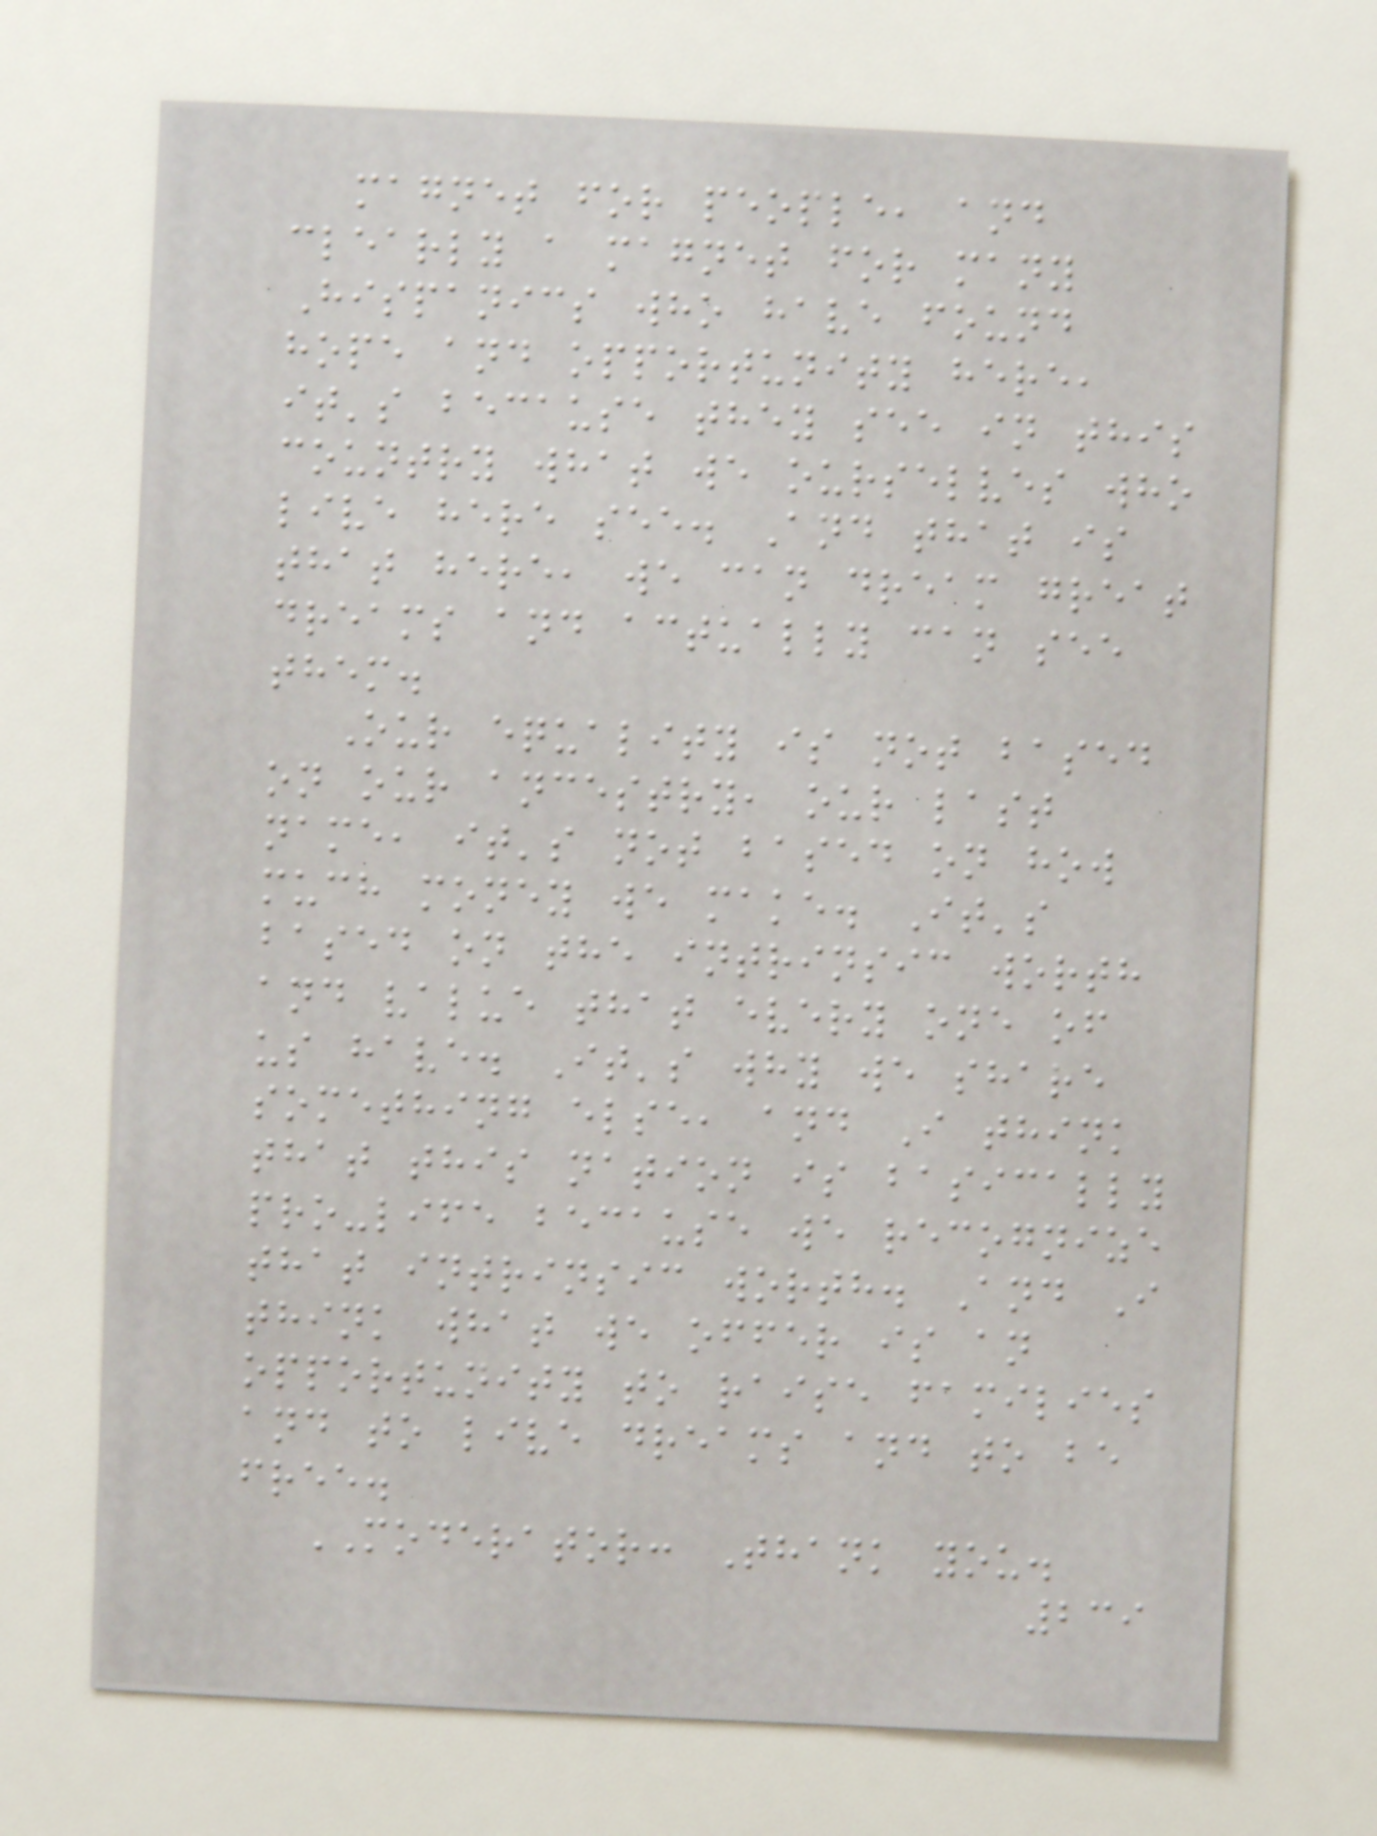magnet for people, and
clearly a magnet for many
Hispanics who have found
hope and opportunity here,
it's because they see in this
country what we ourselves who
live here see. And that is
that here, we can dream great
dreams and actually can see
them.
Our equality is not based
on our ancestry, our last
name, it's not based on how
much money we make. It's
based on the intrinsic worth
and value that every one of
us have. It's why we share
something else, and I think
that this nation is basically
pro-life because we recognize
that intrinsic worth. And I
think what we offer is an
opportunity to raise families
and to live dreams and to be
free.
MODERATOR: Thank you.
239
